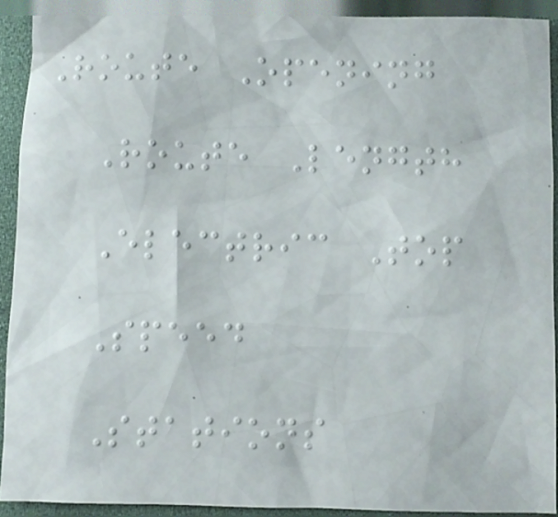Route Opening
Route Length
Electric Top
Speed
Stations
